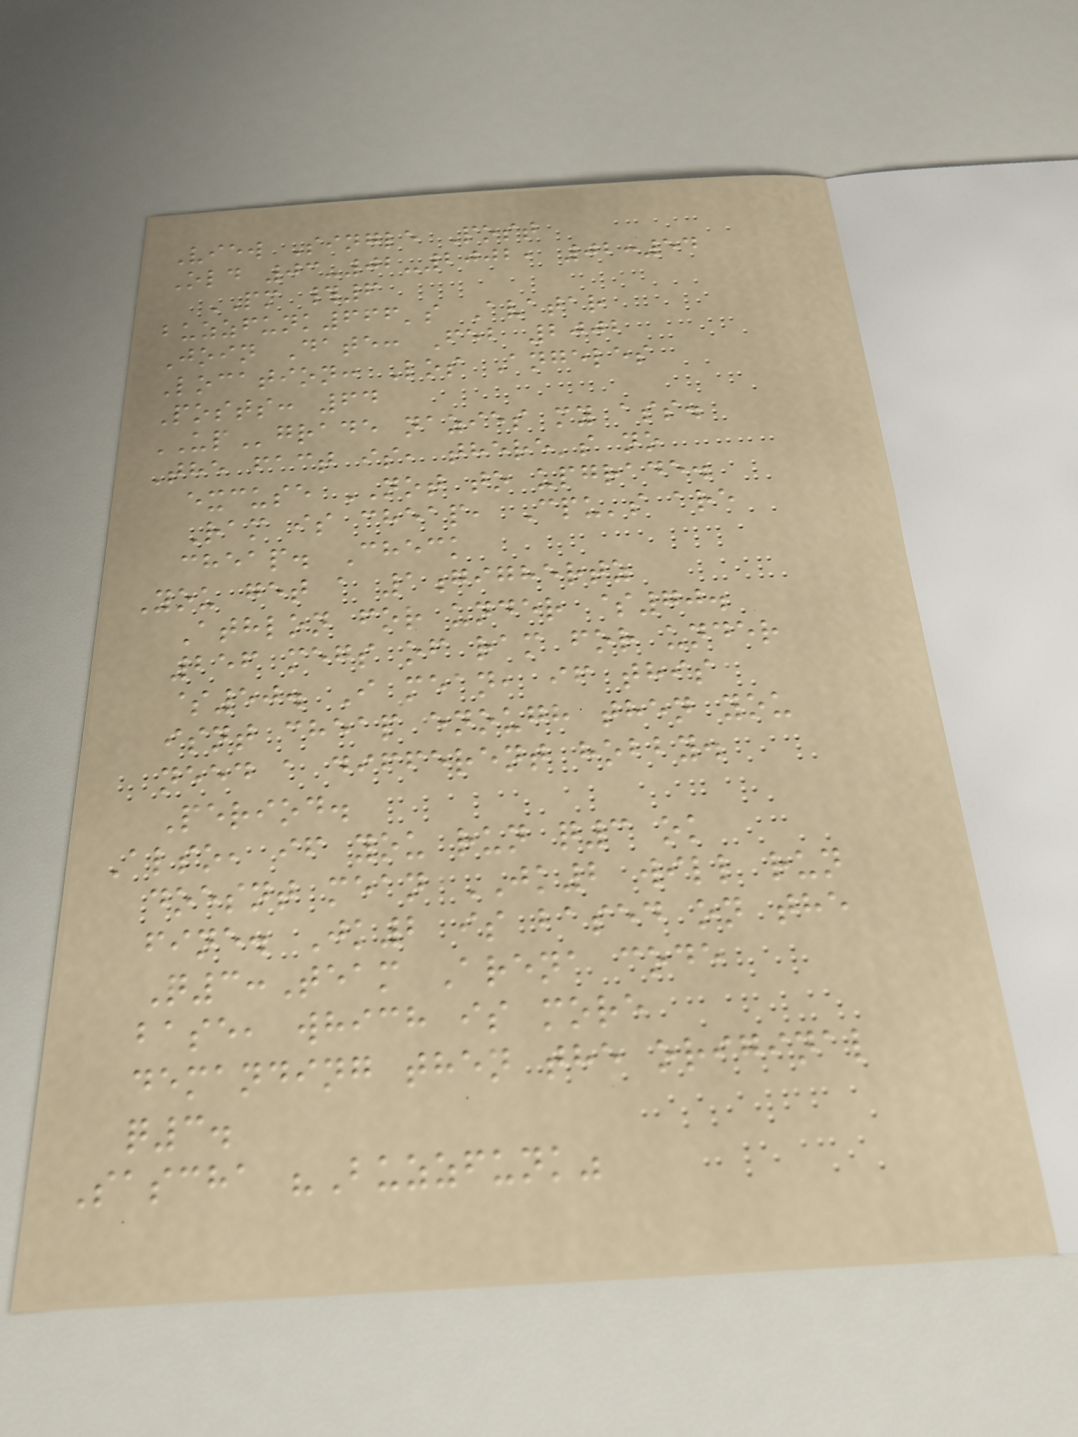View Single Post
Old 03-02-2002, 02:54
PM #6
buzzfunk666's Avatar
Join Date: Feb 2002
Location: Los Angeles
Posts: 64
UPgrade nazies my ass.
The fact is, there's no
excuse NOT to upgrade.
Ram is cheap, Cpu's are
cheap. Check
You get a 1gighertz
Athlon for under $70.
256 megs of ram for under
$50. I mean, if this
isnt cheap enough then you
need a different hobby.
Period.
Also, if you run q3 ok
doesnt mean JK2 will run
fine. Jk2 is based on the
Q3:Team Arena code
base, which is more
demanding then the original
q3.
Sascha "Buzzfunk"
